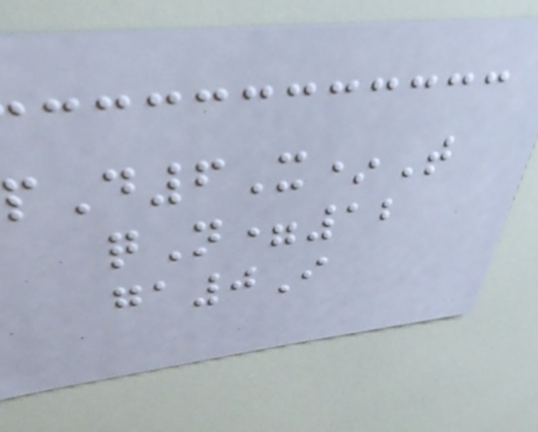pD6X*T
qN=12
ga0I
